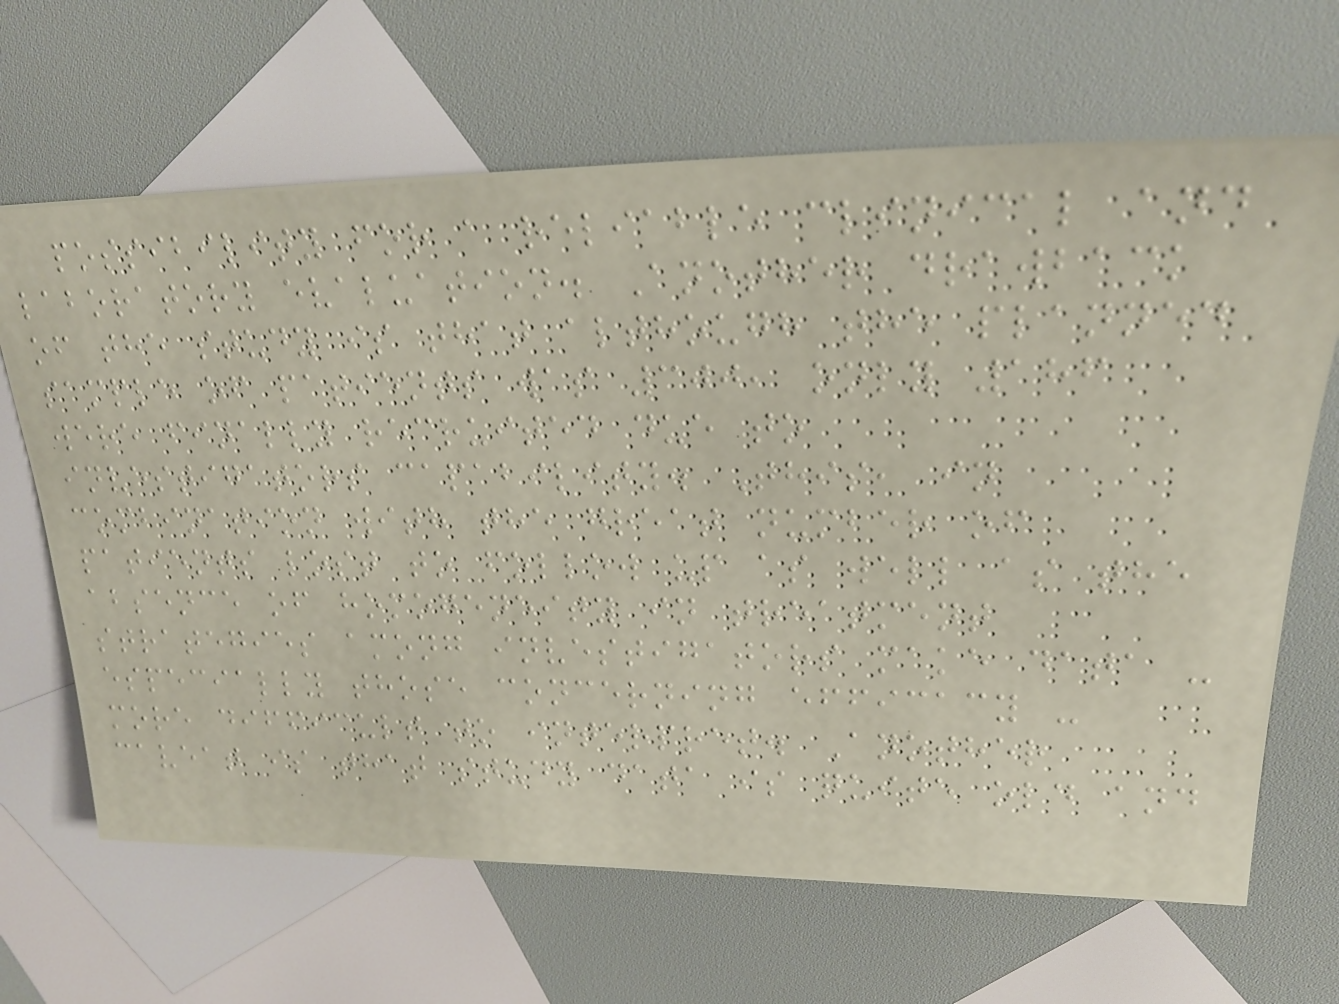possibility for a reliable clinical and
laboratory evaluation. Another drawback
of the study is that although the planned
sample of patients was 300, only 186
were finally recruited due to
investigators capability. This, in
combination with the great number of
patients lost to follow up as well as the
absence of homogeneity in treatment
strategies among investigators make data -
especially those concerning efficacy -
more difficult to interpret. Another
caveat is that study data is quite old and
